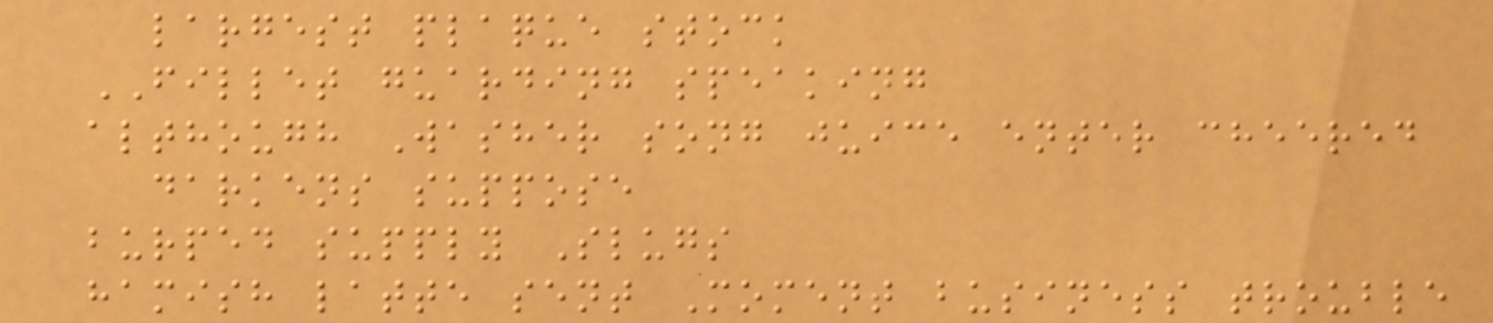largest plaque stock
FILLET guarding speaking
although Washer song juice enter cheered
darkens suppose
burped supply Slugs
hamish latte sent Moment business trouble
